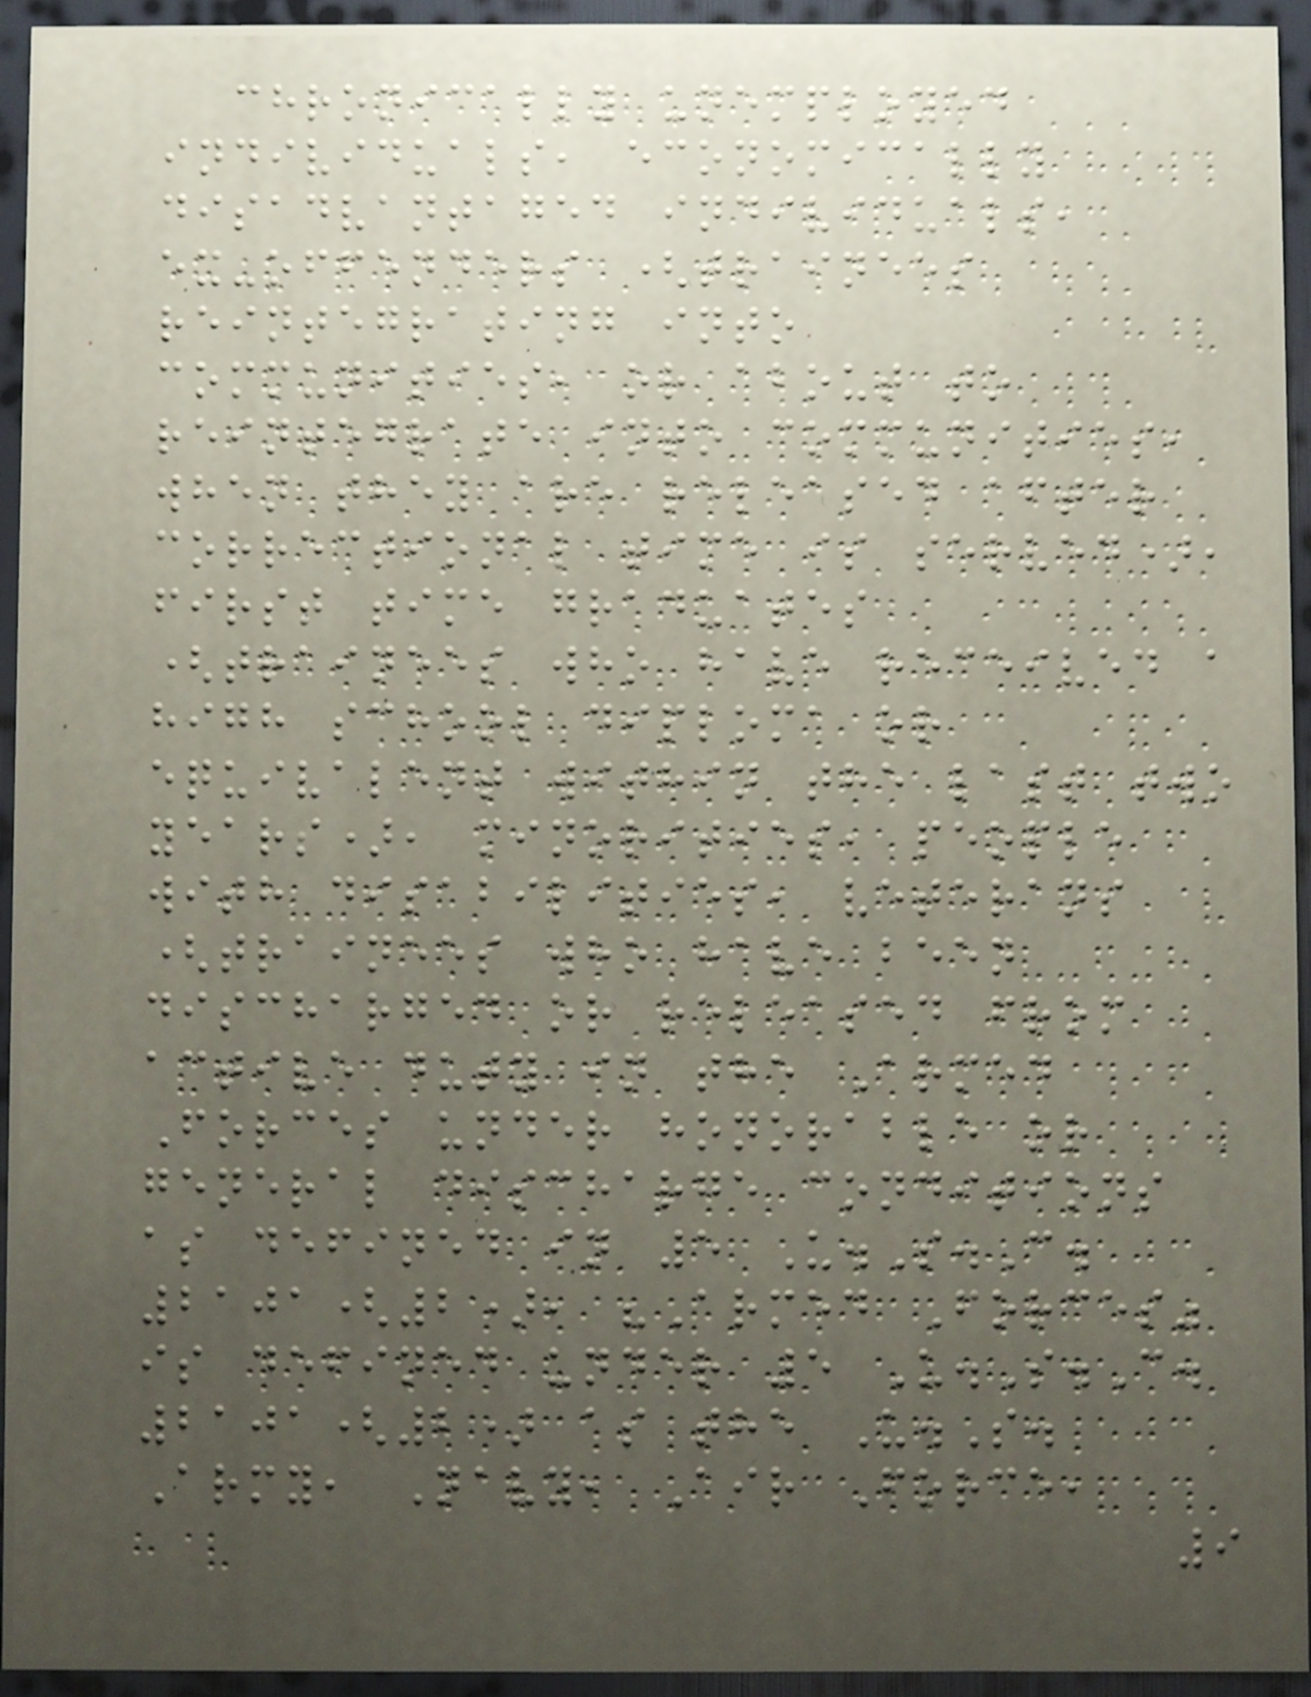chronically unemployed
individuals, economically
disadvantaged individuals,
ex-offenders (trainees
reintegrating into
communities, or about to
reintegrate into communities,
when they are released after
correctional time is served),
first time graduates
(trainees who have received a
high school diploma or
equivalent within the last two
years), minorities, people
with disabilities, veterans
(trainees who have been
discharged or released from
active duty in the Armed
Forces under honorable or
general discharge conditions
as defined in 5 U.S.C.
2101(2), "Armed Forces"
is defined under 5 U.S.C.
2101(2) as the U.S.
Army, Navy, Air Force,
9
